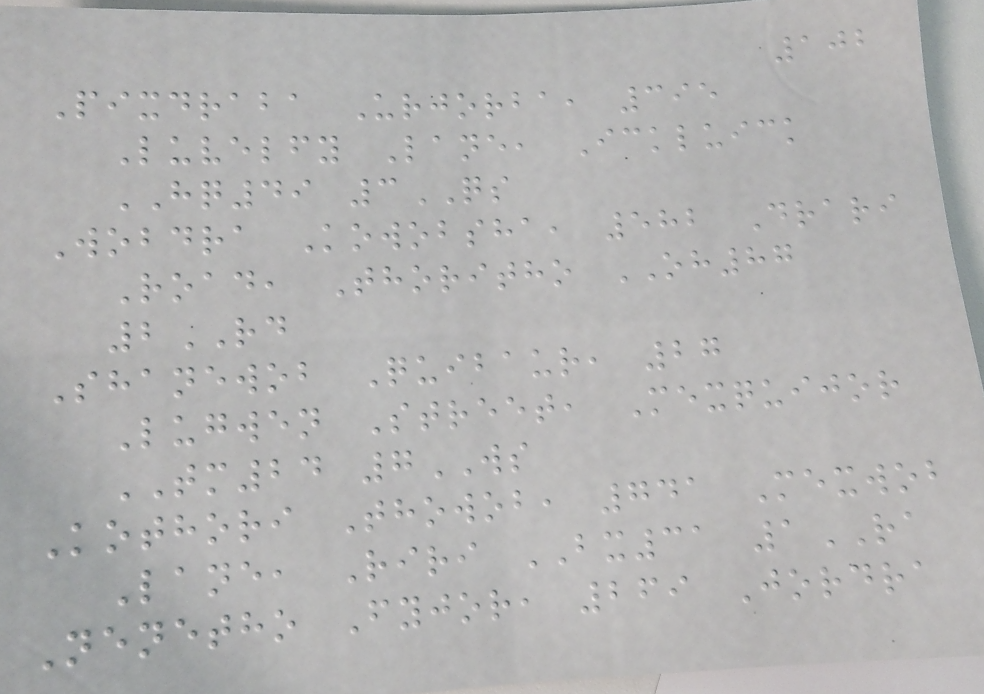102
Pixdraba Urjorba, 395
Luvelfy Lane, Ickluick
HQ49 3QS
Wobdra Kowobsha, 582 Drari
Road, Thoritho OH87
2RD
Shanewob Quibaur, 27
Lugwen Street, Mexquijor
TM24 7WS
Kothori Thowob, 741 Mexwob
Lane, Riri BX31 1RA
Nenetho Fyjor, 269 Jordra
